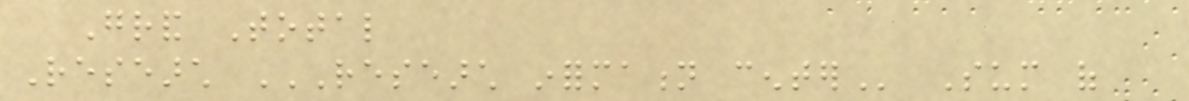Grand Total
Research RESEARCH INFORMATION CENTER Sum of
